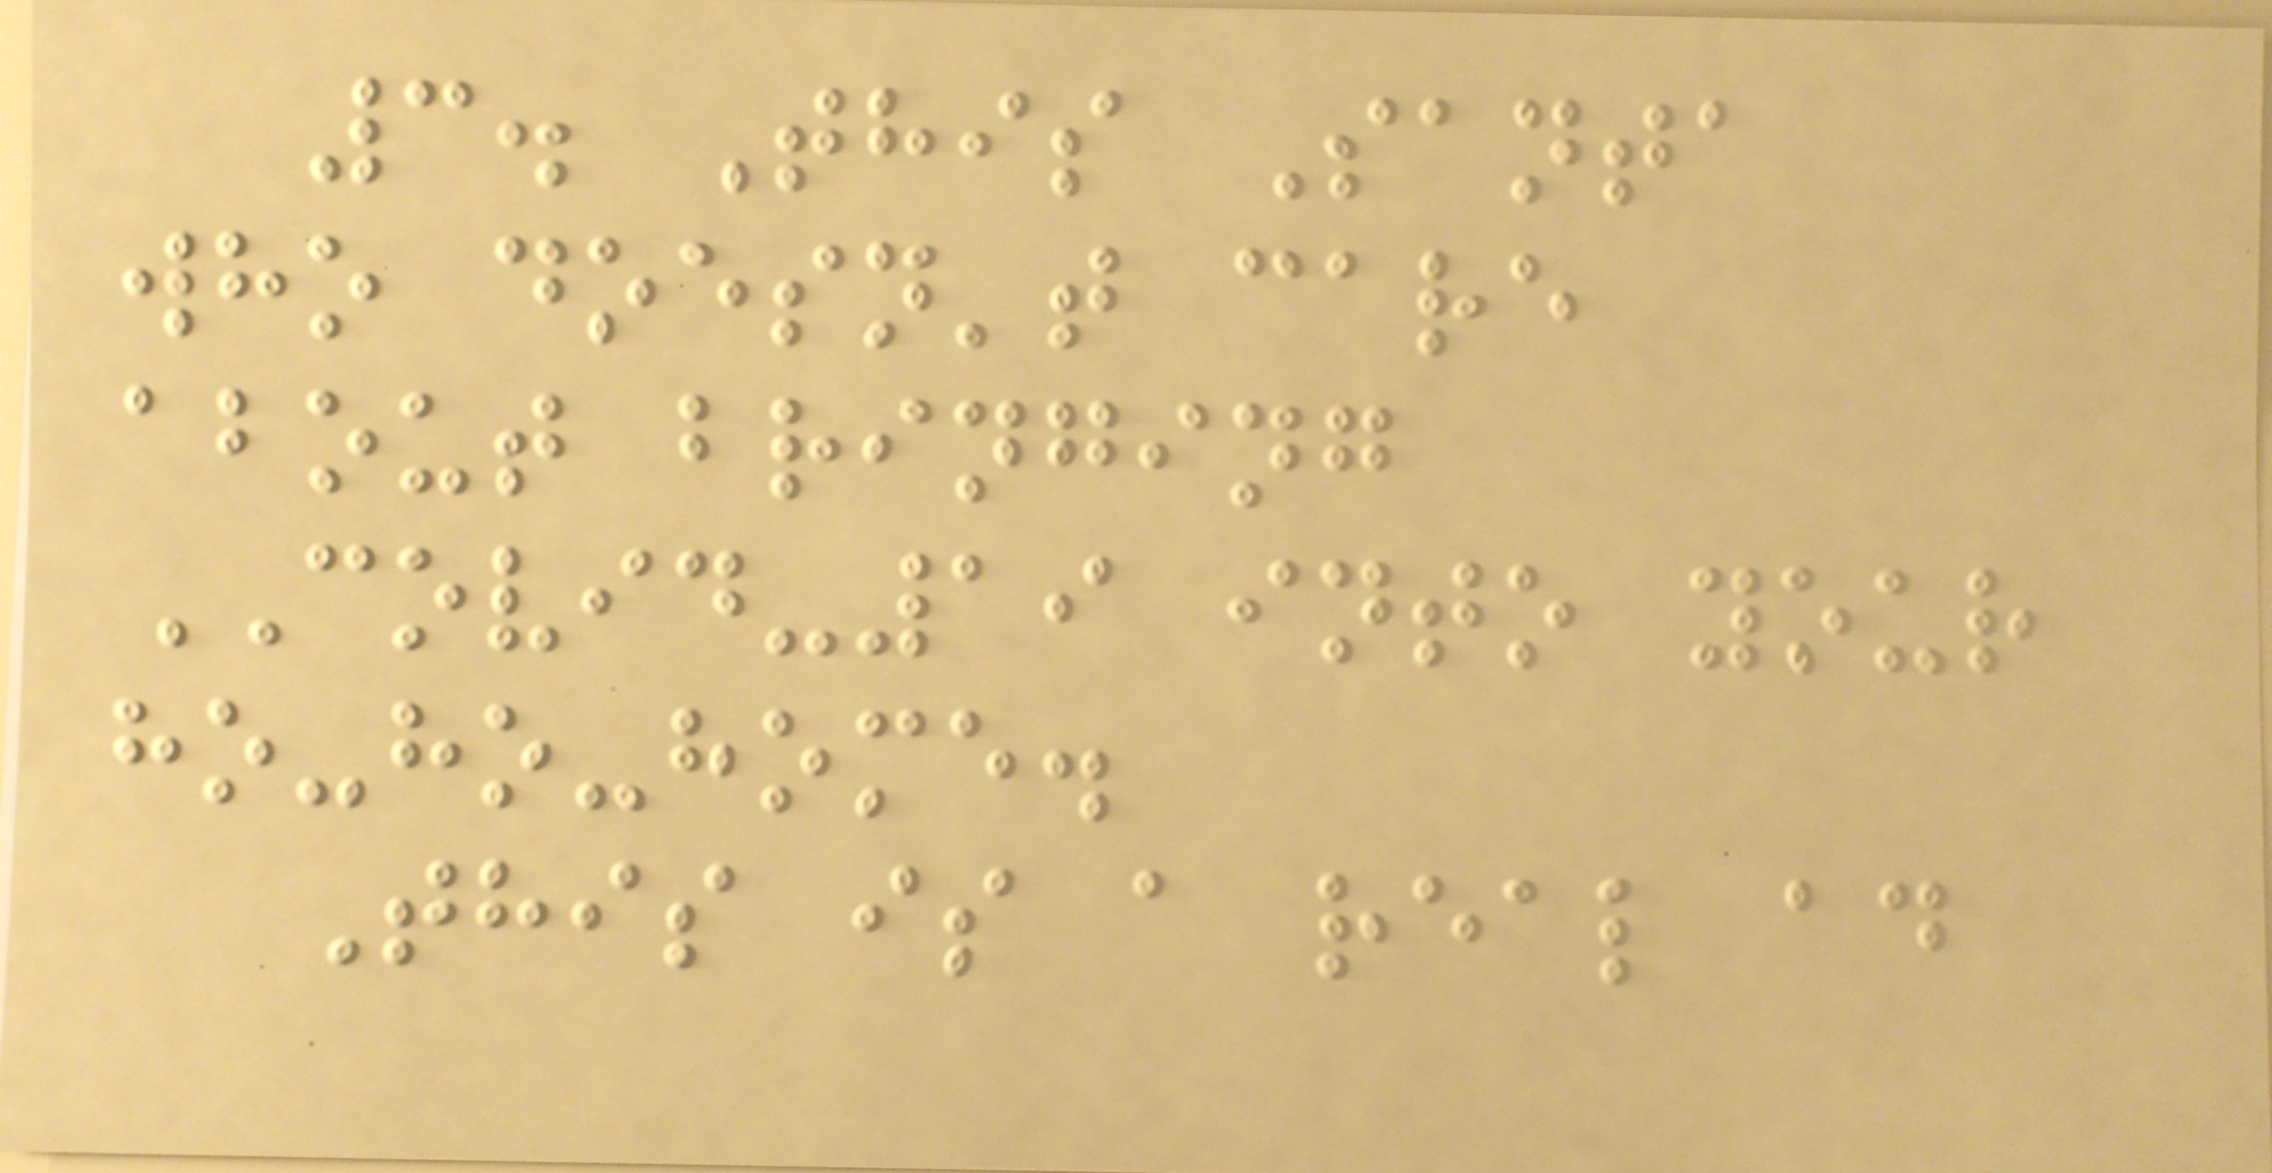3. This Santa
who doesn't care
about bringing
COVID-19 into your
ho-ho-home.
This is a real ad
